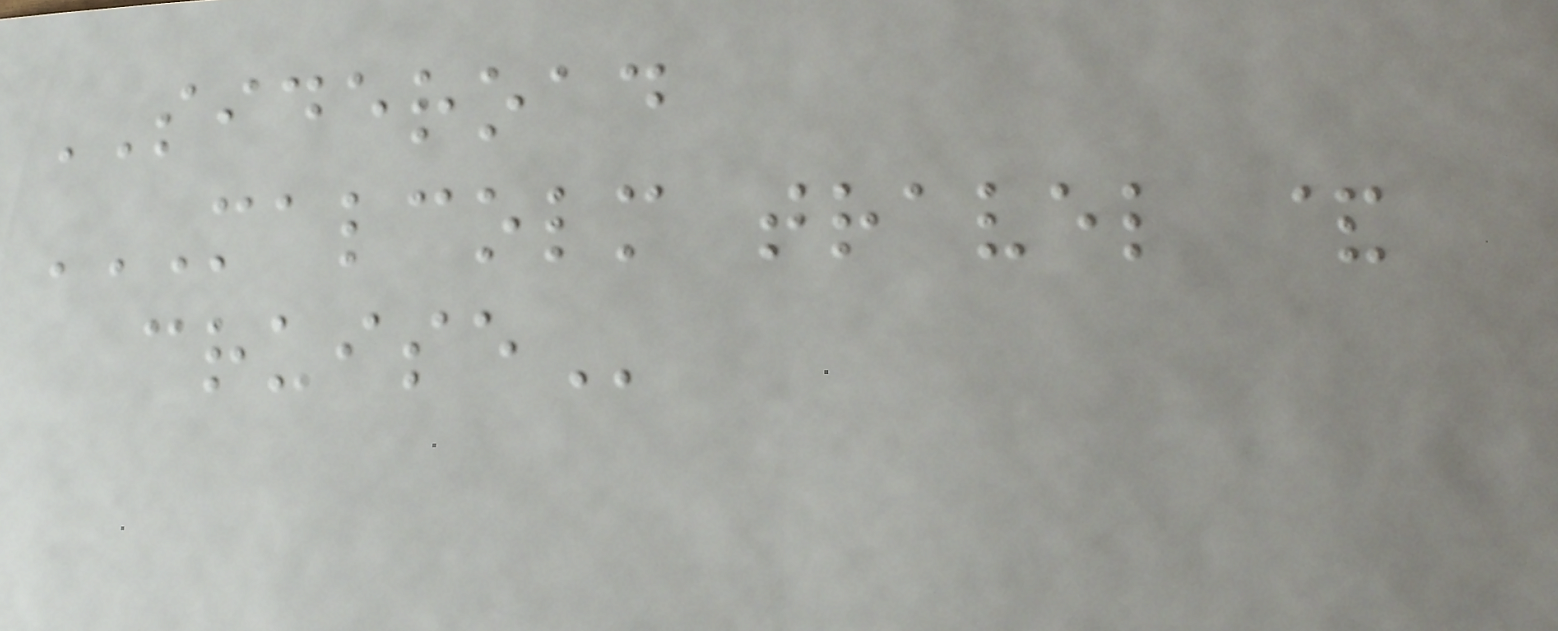SIDEROAD
MALCOLM TRAVEL &
CRUISE
